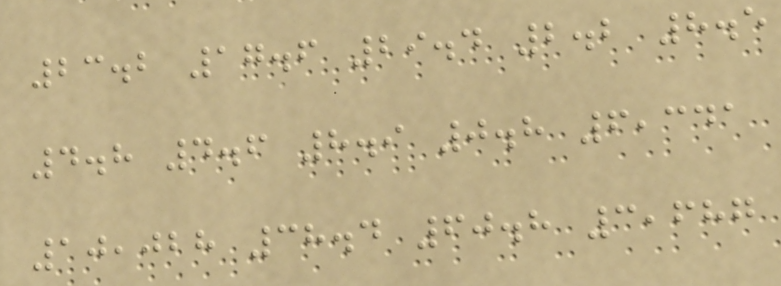23.2 17.6 29.4 2.2 8.5
4.8 4.6 8.9 0.8 6,341
10,028 38.4 60.8 3,687
